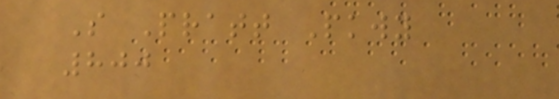S Pratt Pkwy
800
